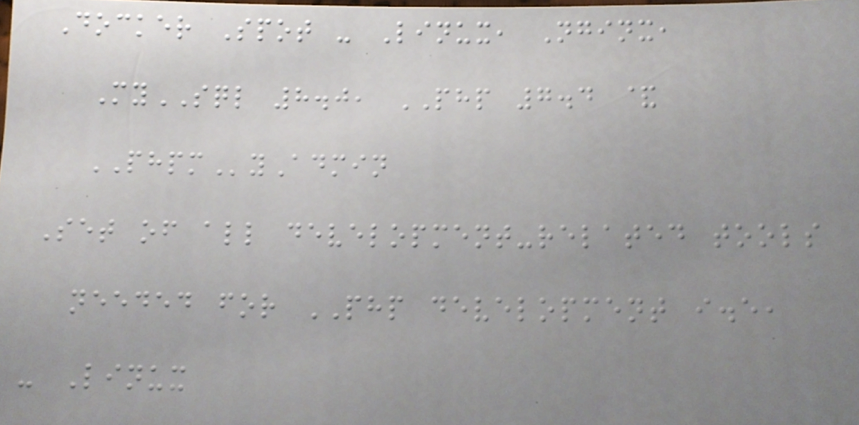Docker Spot - Linux, Nginx,
MySQL 8.0, PHP 7.4 &
PHPMyAdmin
Set of all development-related tools
needed for PHP development i.e,
- Linux
